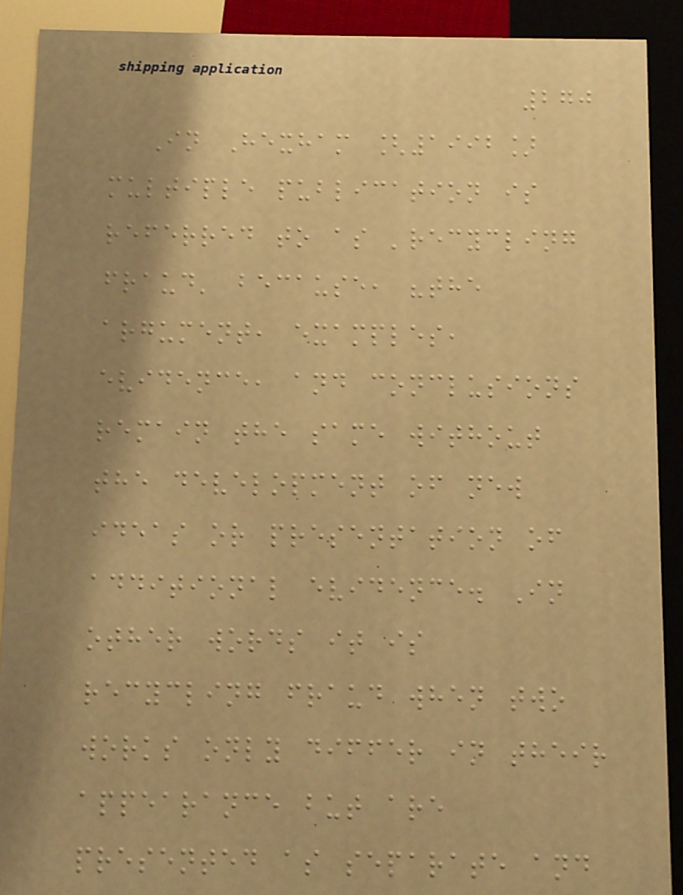270
In Hexham [1992]
multiple publication is
referred to as 'recycling
fraud' because, "the
argument, examples,
evidence, and conclusions
remain the same without
the development of new
ideas or presentation of
additional evidence. In
other words it is
recycling fraud when two
works only differ in their
appearance but are
presented as separate and
